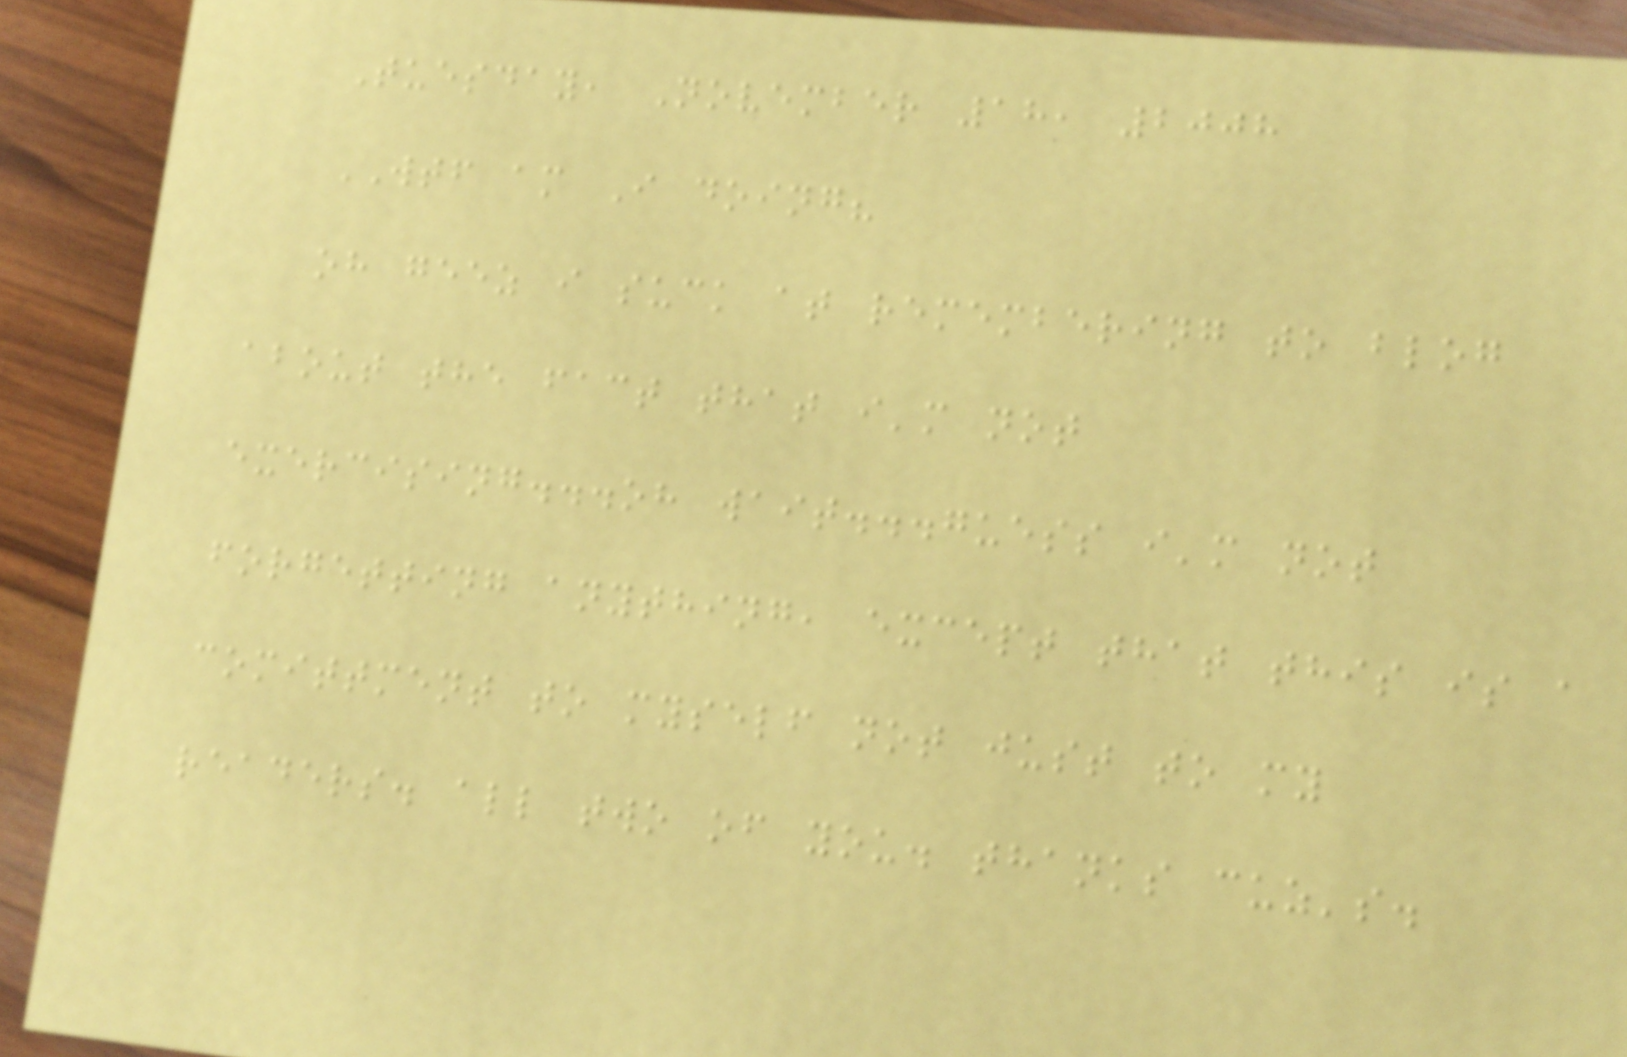Tuesday, November 18, 2008
WTF am I doing?
oh geez i suck at remembering to blog
about the fact that i'm not
exercising...oh wait...guess i'm not
forgetting anything, except that this is a
comittment to myself not just to my
readers. all two of you. thanks cuz's.
